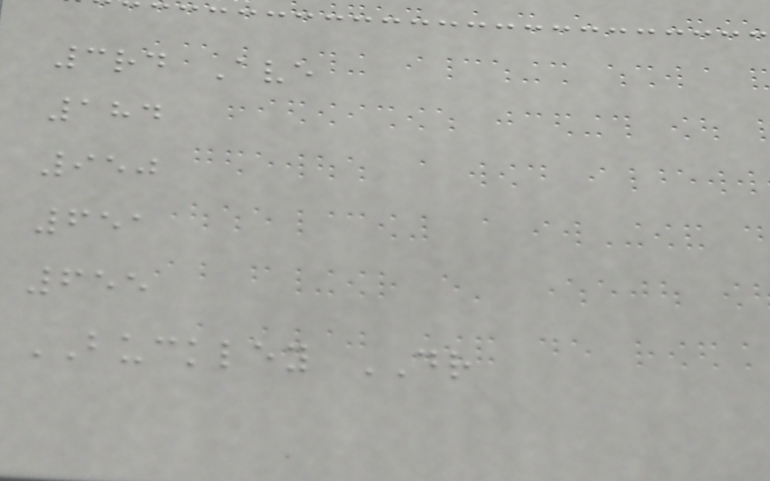3rd Ave
184
950
651
655
BUCKLEY DR
